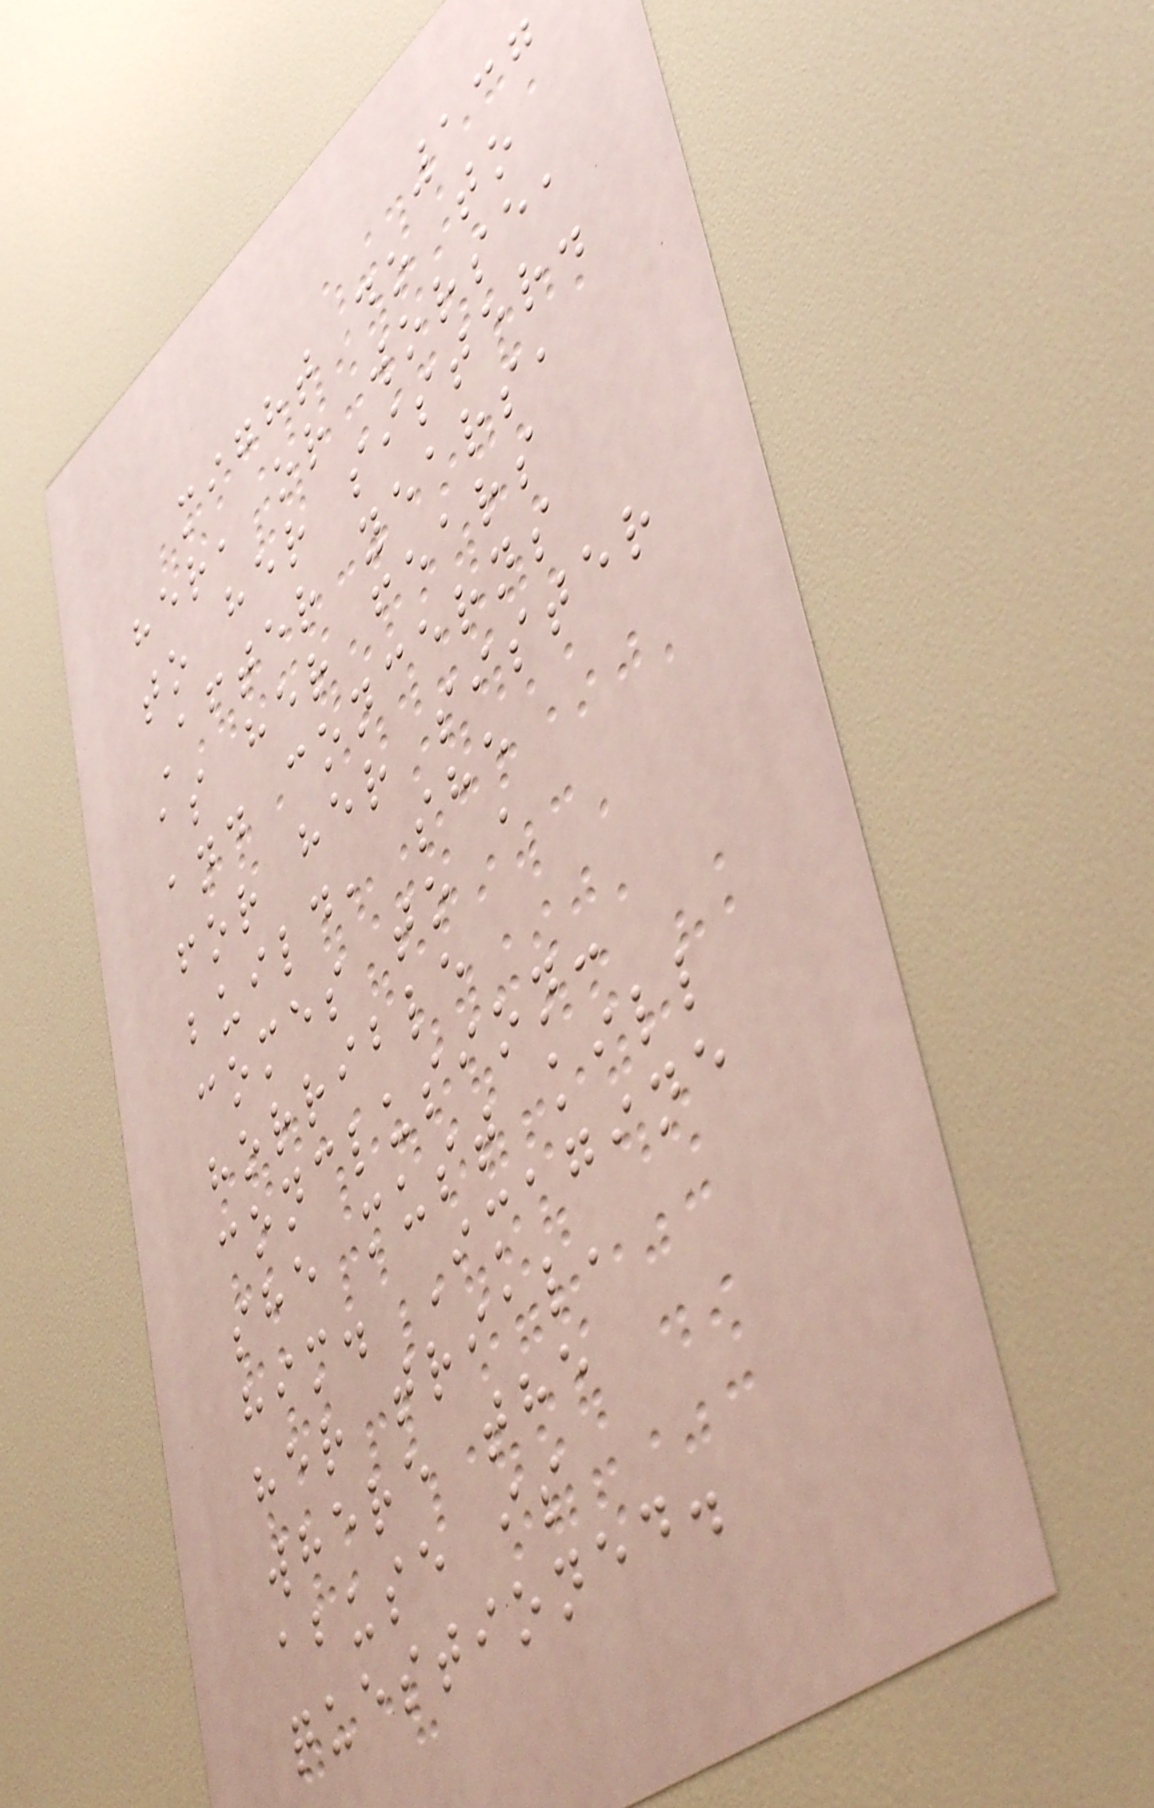137
might do to
her, or worse,
to her sister.
After years,
as her fears
and concerns
for her sister
build, she
comes to a
horrible
conclusion:
she must kill
him. Imagine
her trial,
where the
abuse is
questioned.
